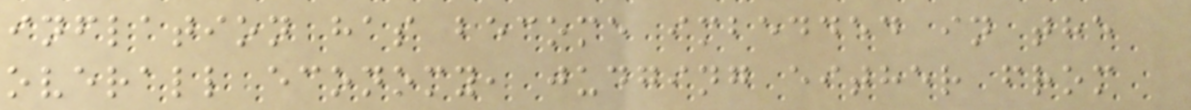inflation has become imbedded in the
overall economy, judging either from
